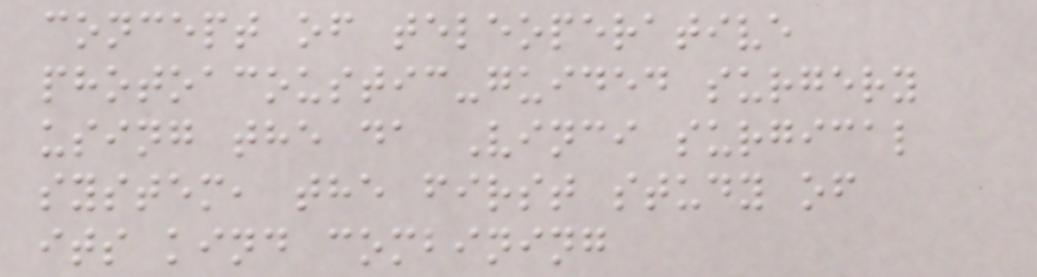concept of teleoperative
photoacoustic-guided surgery
using the da Vinci surgical
system, the first study of
its kind combining
